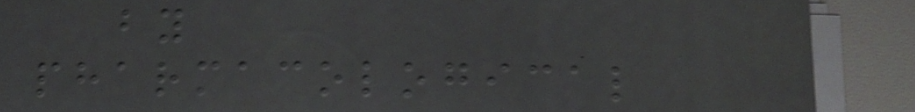by
pharmacological
